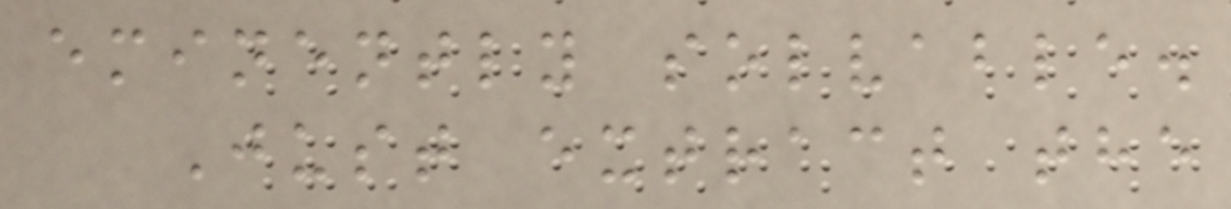eminently solvable.
Just extract the
